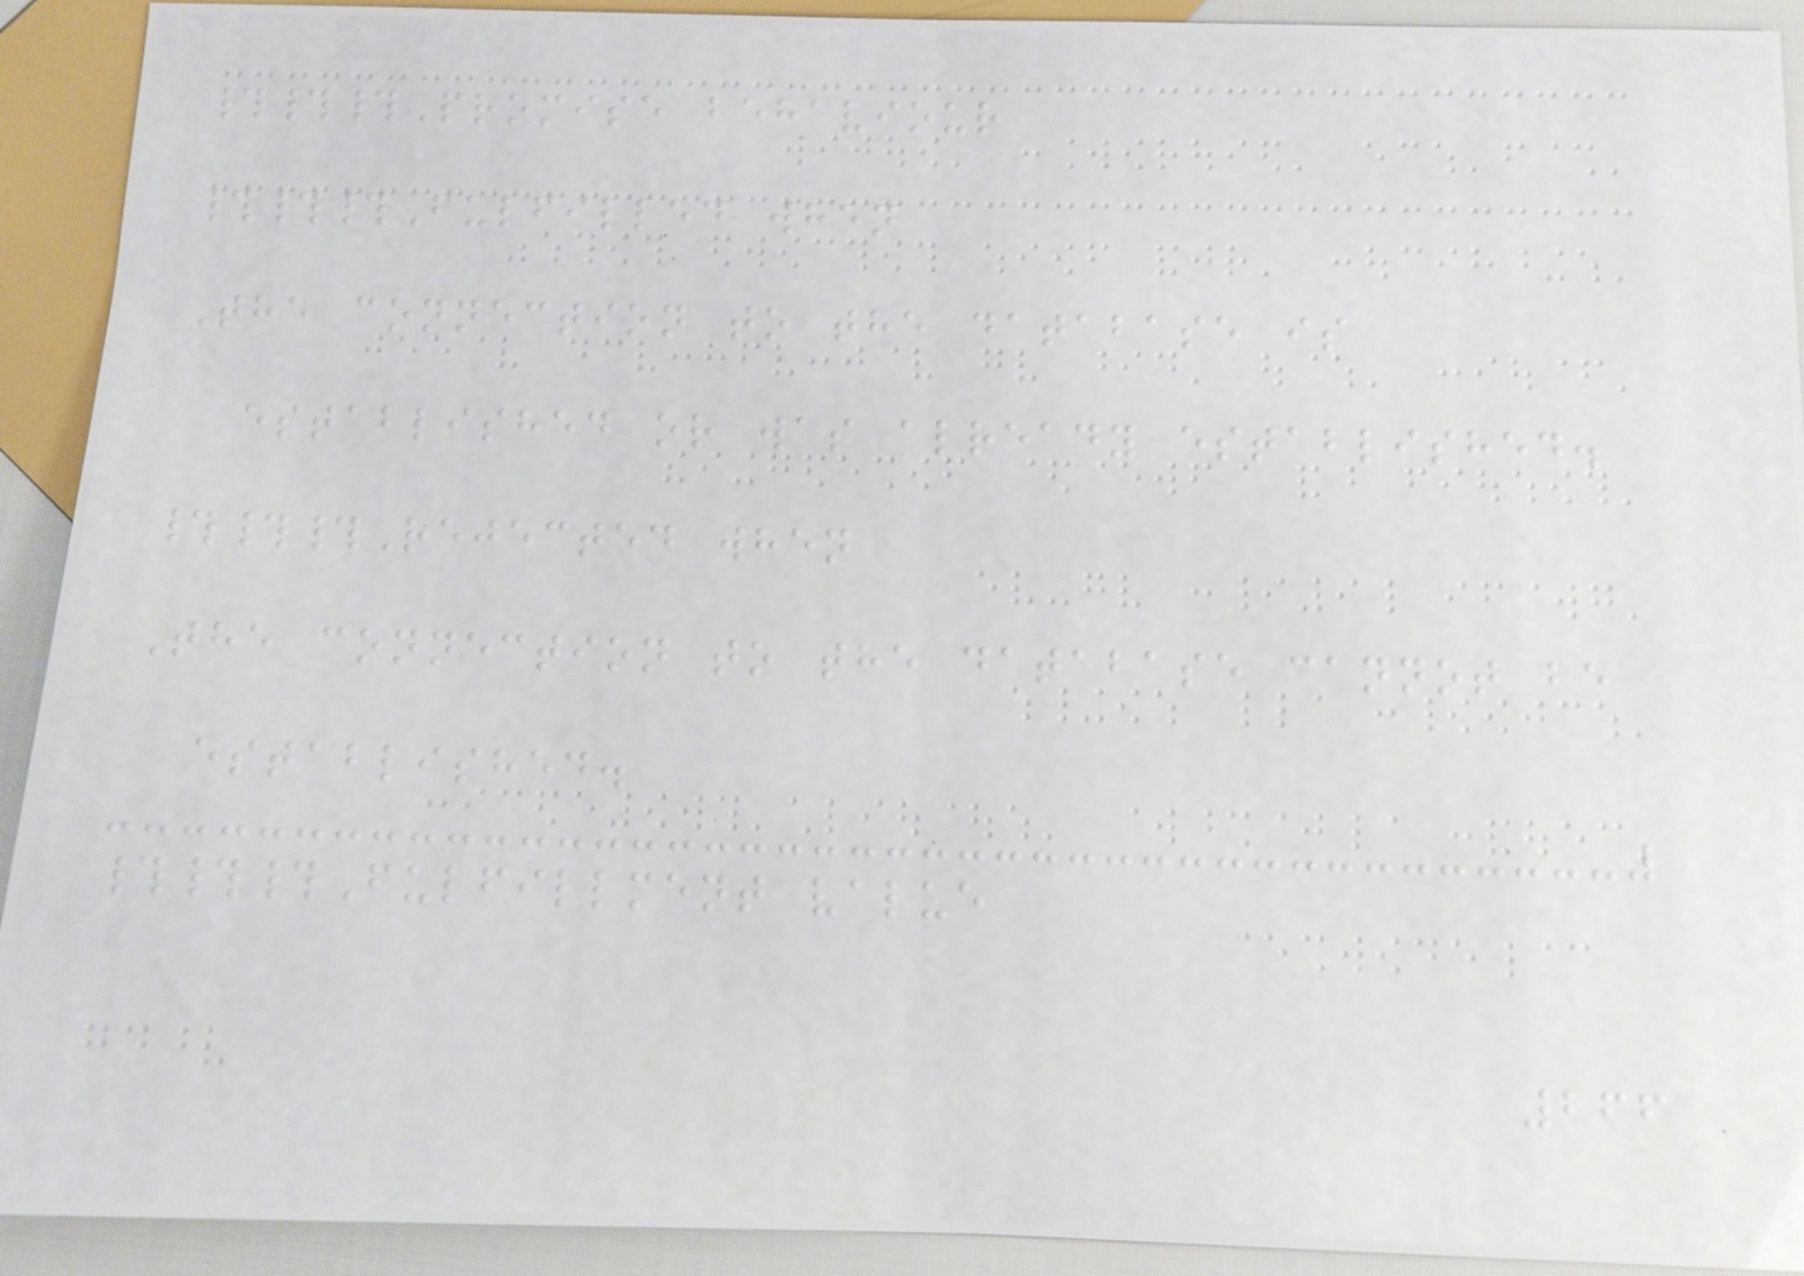###Promise behaviour
###Fulfilled when
The connection to the database is
established or was already established.
###Rejected when
The connection to the database cannot be
established.
###Fulfillment value
266
